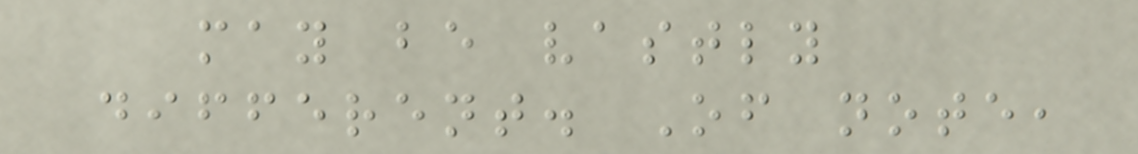may be vastly
different. Of note,
